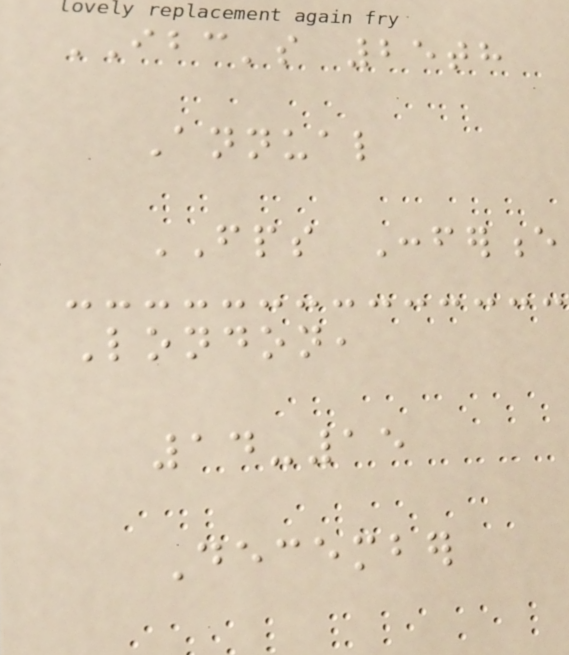IBC's 25th
Annual
FPS Conference
London,
14-15
December
